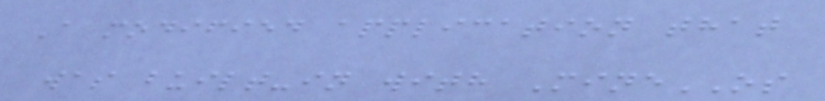A modified application that
was built-in with MineOS
